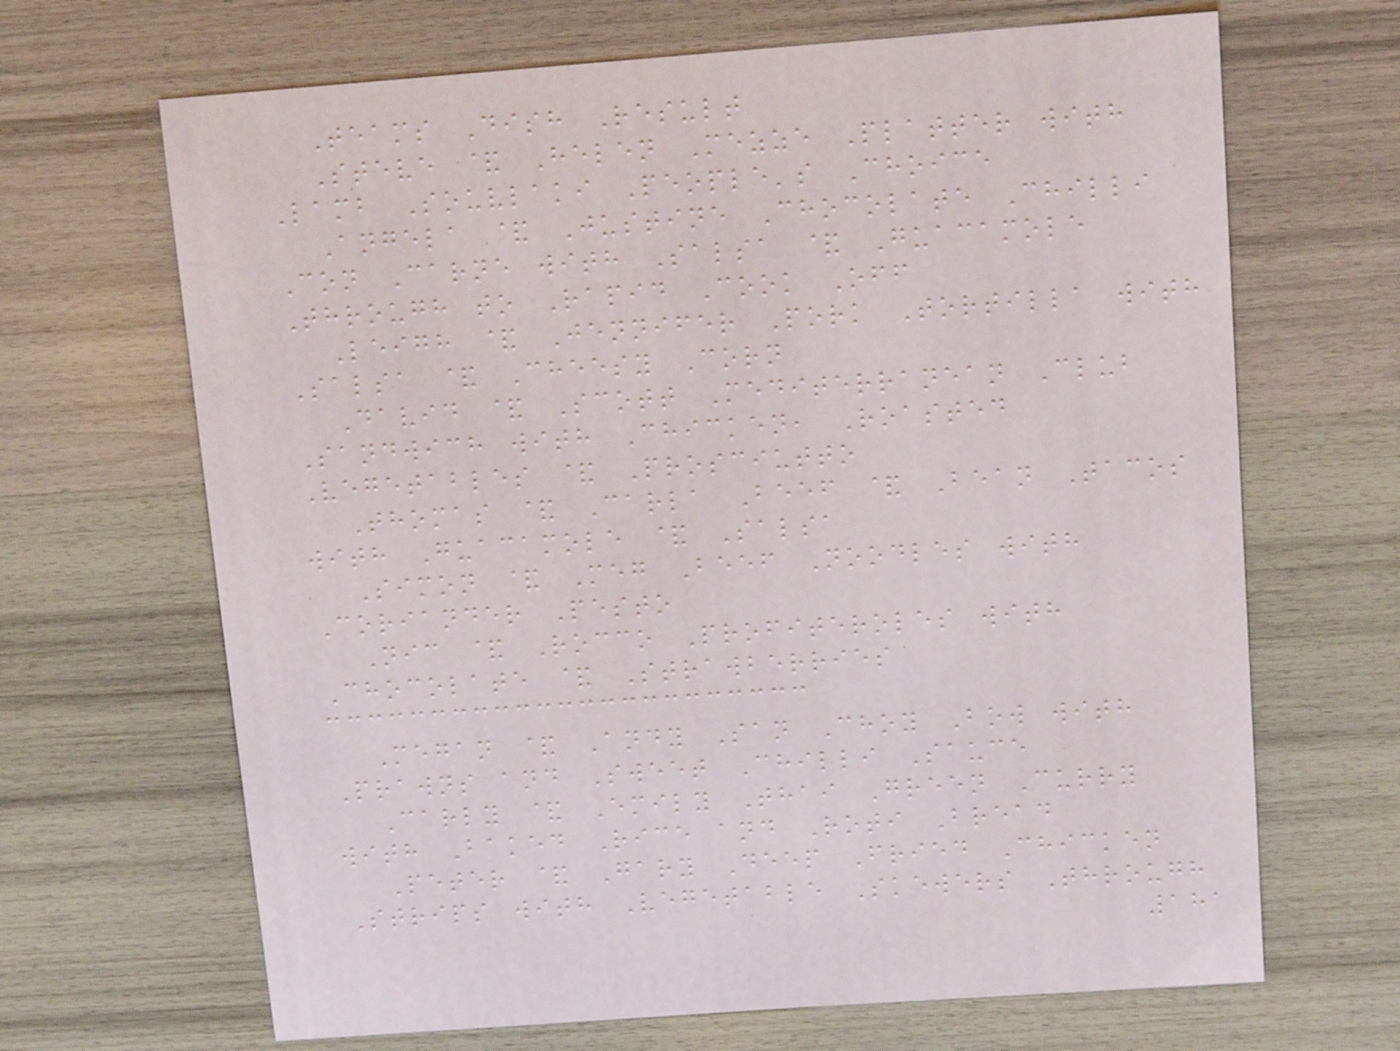Teams Dish Result
Steve & Helen Mezze Platter with
Lamb Souvlaki People's Choice
Angela & Justine Chocolate Chilli
Con Carne with Salsa & Guacamole
Through to Rapid Cook Off
Leigh & Jennifer Pork Tortilla with
Salsa & Cheesy Corn
David & Scott Mediterranean Club
Sandwich with Chicken, Roasted
Vegetables & Prosciutto
Thomas & Carla Beef & Bean Tacos
with Guacamole & Salsa
Simon & Meg Beef Noodles with
Coriander Pesto
Nic & Rocco Profiteroles with
Chocolate & Strawberries
Megan & Andy San Choy Bow with
Prawns and Sweet Chilli Sauce
Carly & Emily Thai Green Curry
with Baked Rice and Roti Bread
Peter & Gary Deep Fried Chicken
Strips with Vegetable Skewers Through
181
